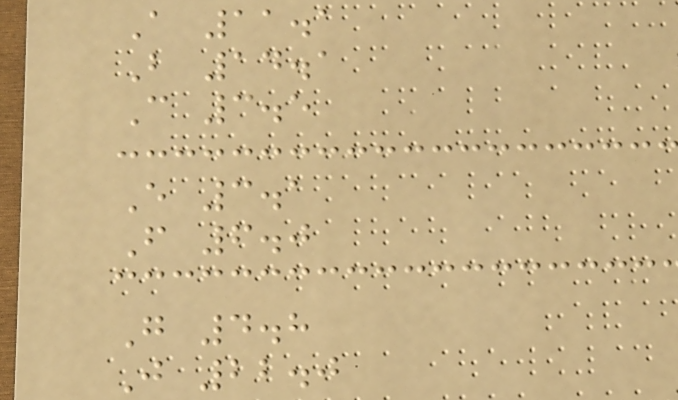A 11.1
B 14.1
C 3.5
E 3.1
F 6.0
G 4.8
J 22.0
